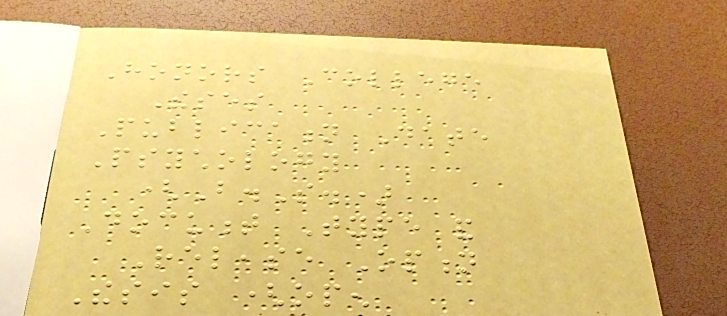Honors College
Theses
Publication Date
Psychology
(B.S.)
Document Type and
Release Option
Thesis (open
